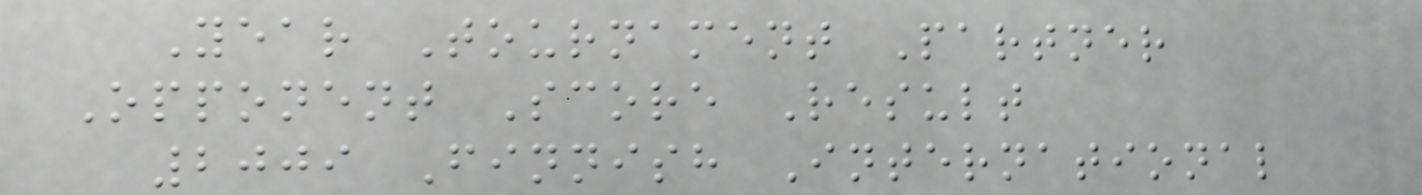Year Tournament Partner
Opponent Score Result
2009 Finnish International
